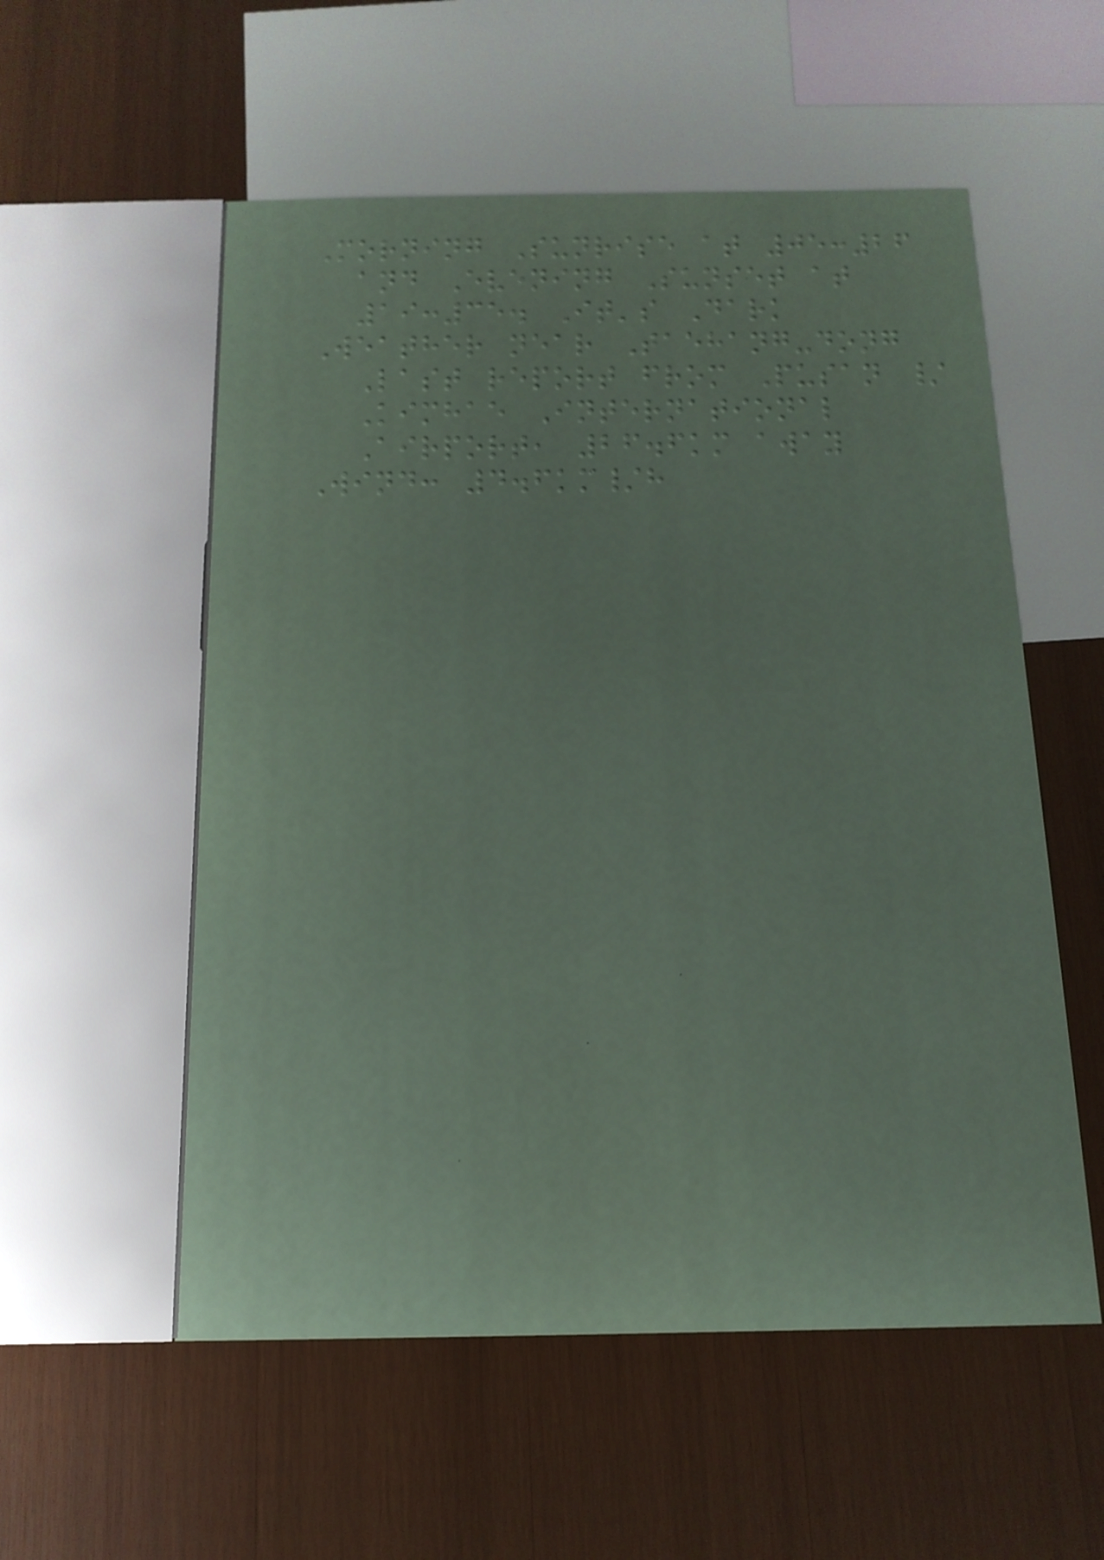Morning Sunrise at 05:26
and Evening Sunset at
19:35. It's Dark
Weather near Taehang-dong
Last report from Pusan /
Kimhae International
Airport, 26.6km away
Wind: 4.6km/h
